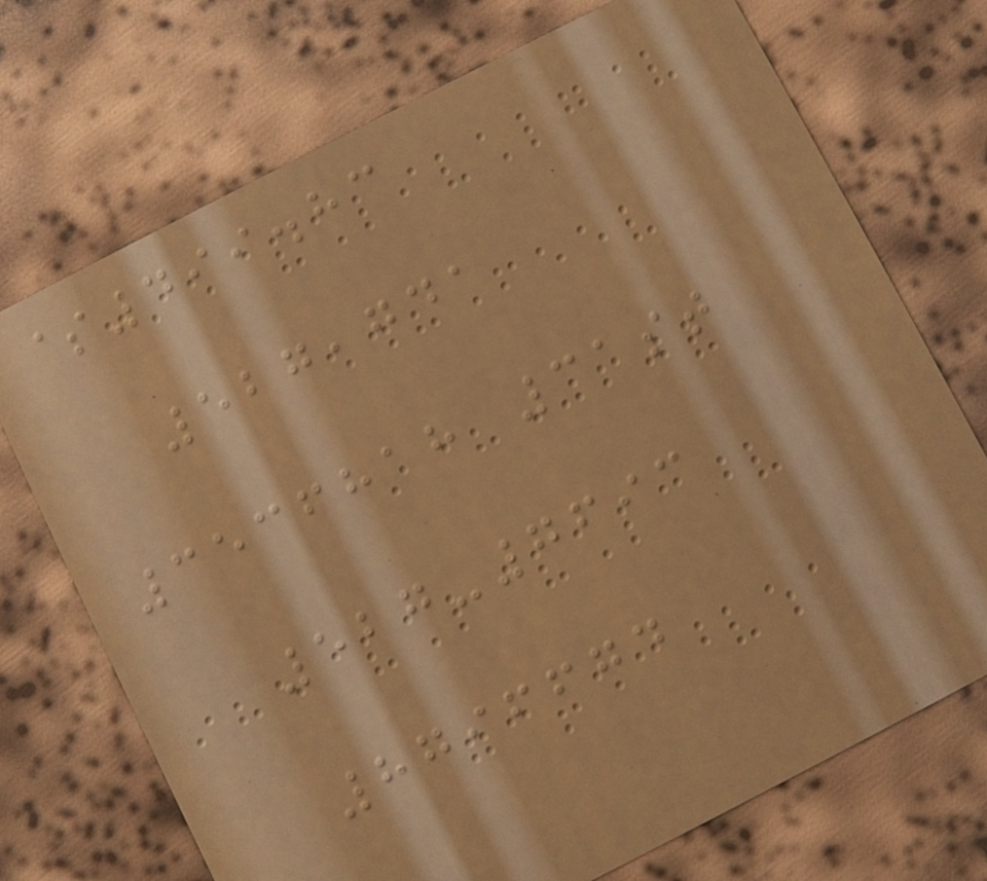$499.83
527,741
3536818 31st
527-7693
8796674
